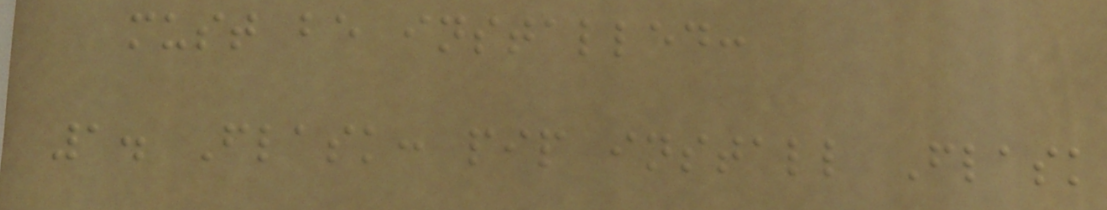must be installed:
1. Flask: pip install Flask
